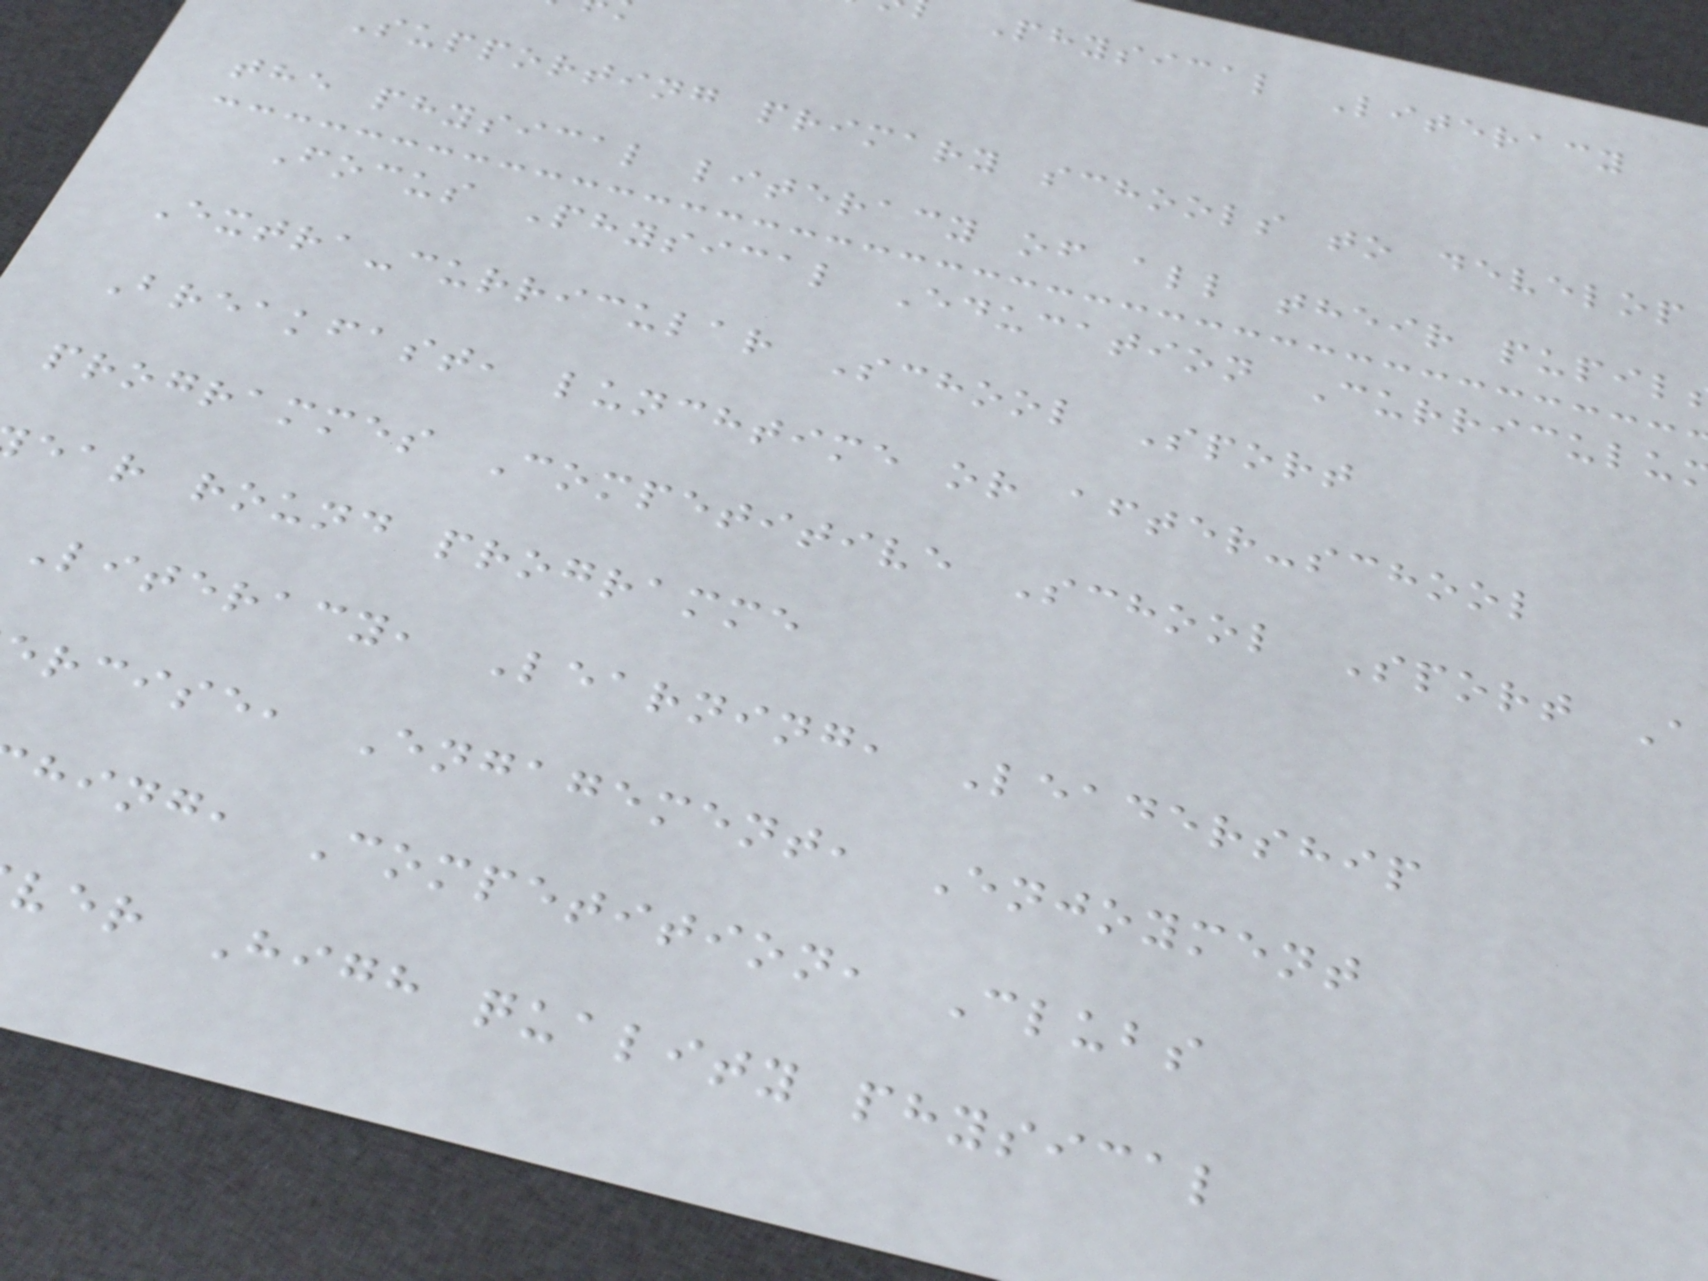Physical Literacy
Supporting primary schools to develop
the physical literacy of all their pupil
Focus Physical Education Curriculu
Extra-curricular School Sport
Breakfast, lunchtime or after-school
programmes Competitive School Sport A
ear round programme
Literacy, Learning, Leadership
rcise, Engagement, Enjoyment
hing, Competition, Clubs
ver High quality physical
